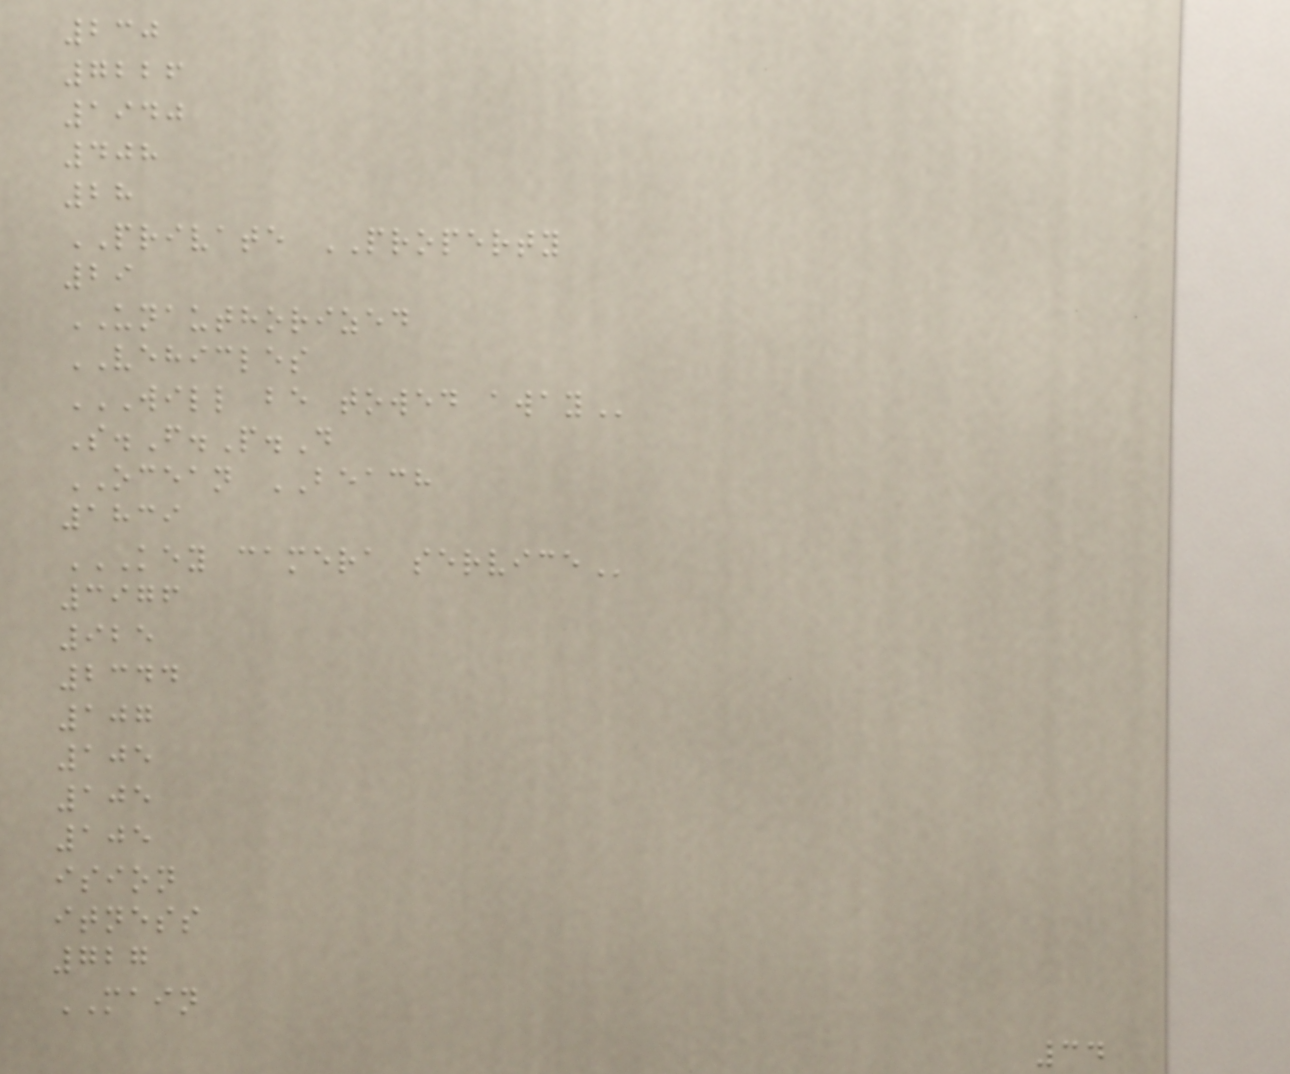230
7226
1940
408
28
PRIVATE PROPERTY
29
UNAUTHORIZED
VEHICLES
WILL BE TOWED AWAY
S.F.P.D
OCEAN BEACH
1839
KEY CAMERA SERVICE
3976
925
2344
107
105
105
105
ision
itness
727
MAIN
34
